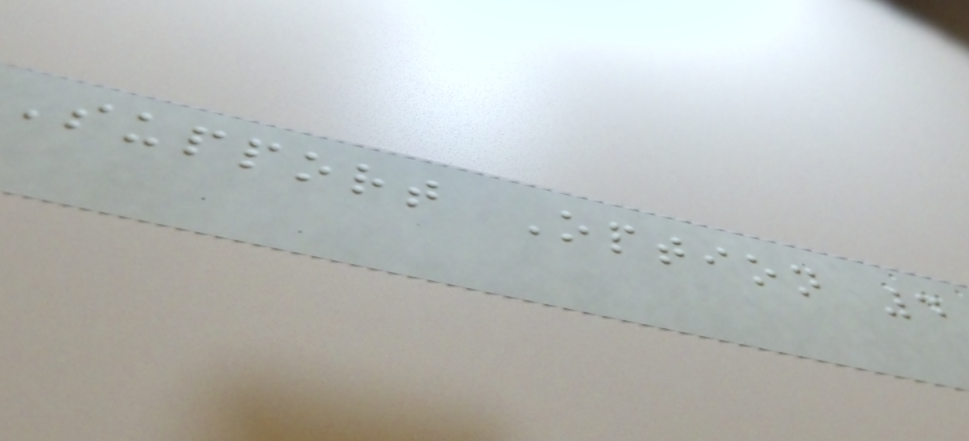Support Option 4
